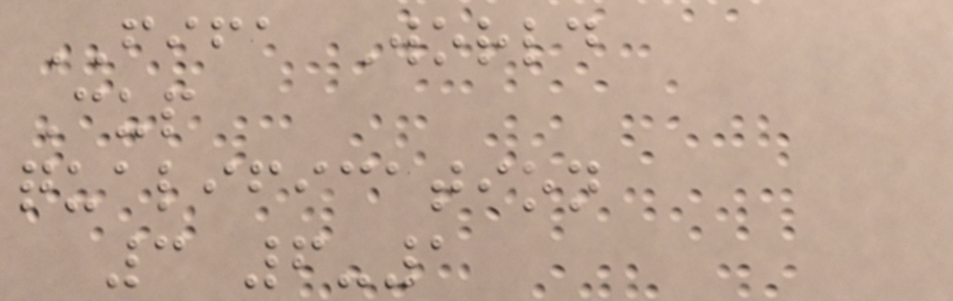FIFA World
Cup
qualification
3 6-1
